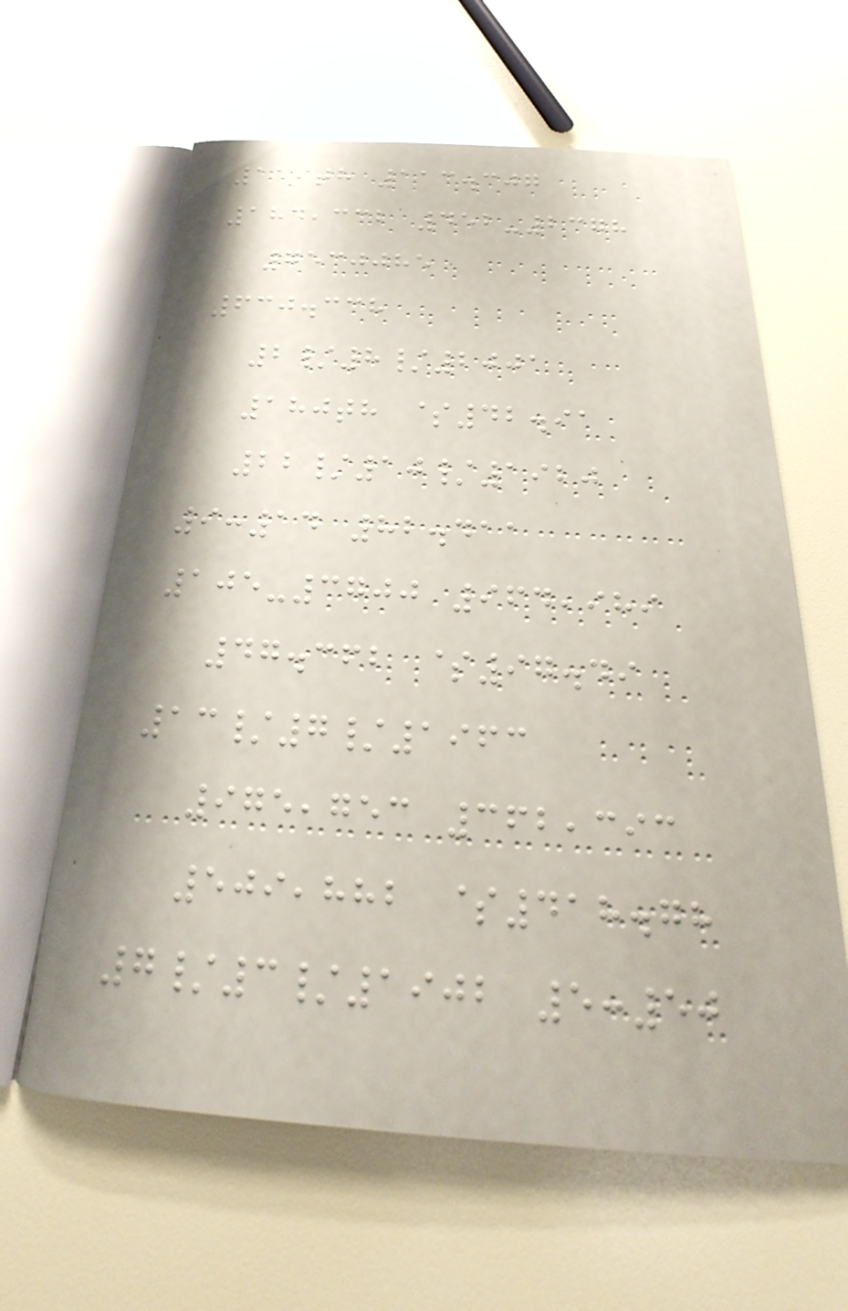119th 113.307
184,332 452-2378
7530085
630.338
2/8/2001
180th $42.91
22/10/1920
9:14 82.411
105-3700 964,989
47.362 $97.49
13/7/1963
975,753 362,393
509,882 $418.78
7/3/1902 5:50
